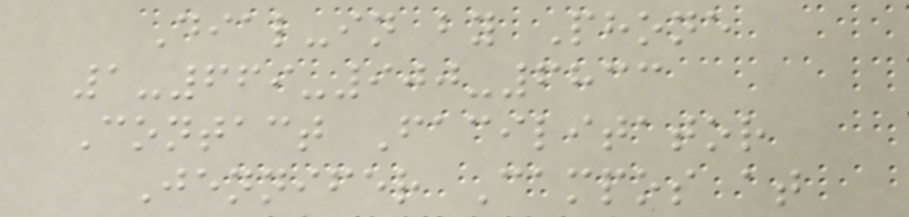Dial-in by Phone
1-669-900-6833
Contact Facilitator
Jennifer Campos at
